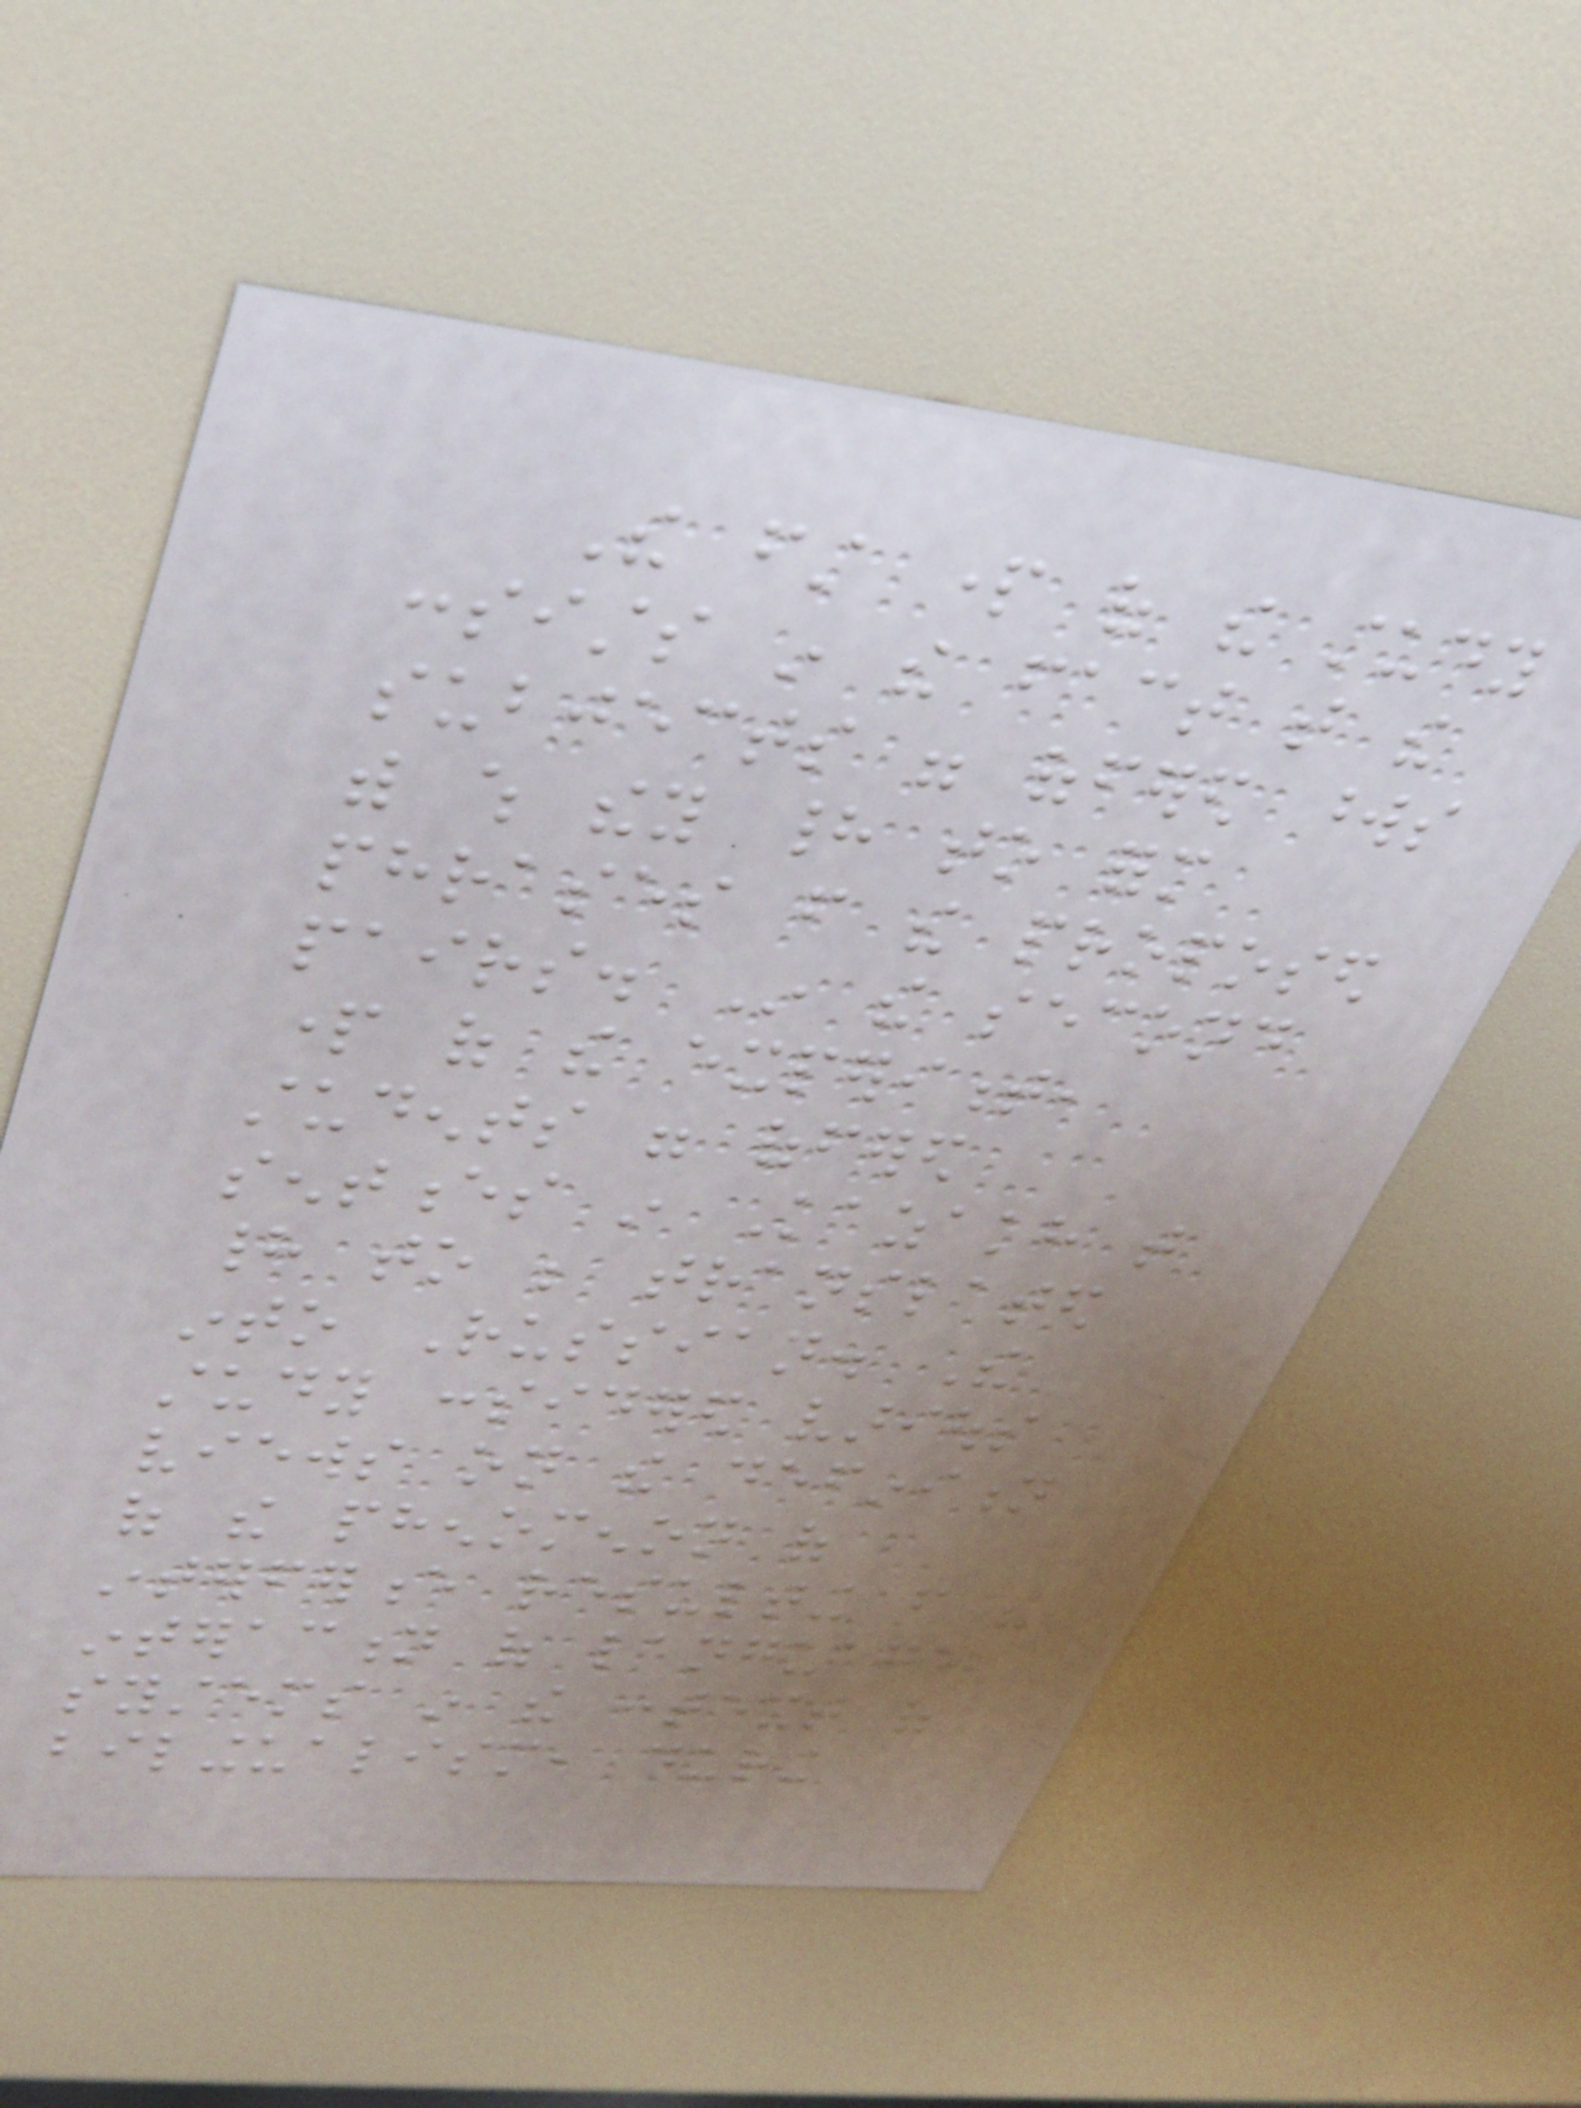The first part of the study
consists in the fact that the
subjects were offered words
with which they had to form
phrases from the proposed
pairs. In the second
part of the experiment,
students were offered
sentences in Kazakh that
had to be translated
into Russian. The
study considered various
views on the definition
of the phenomenon of
interference resulting from the
interaction of language
systems in the context of
bilingualism, during
